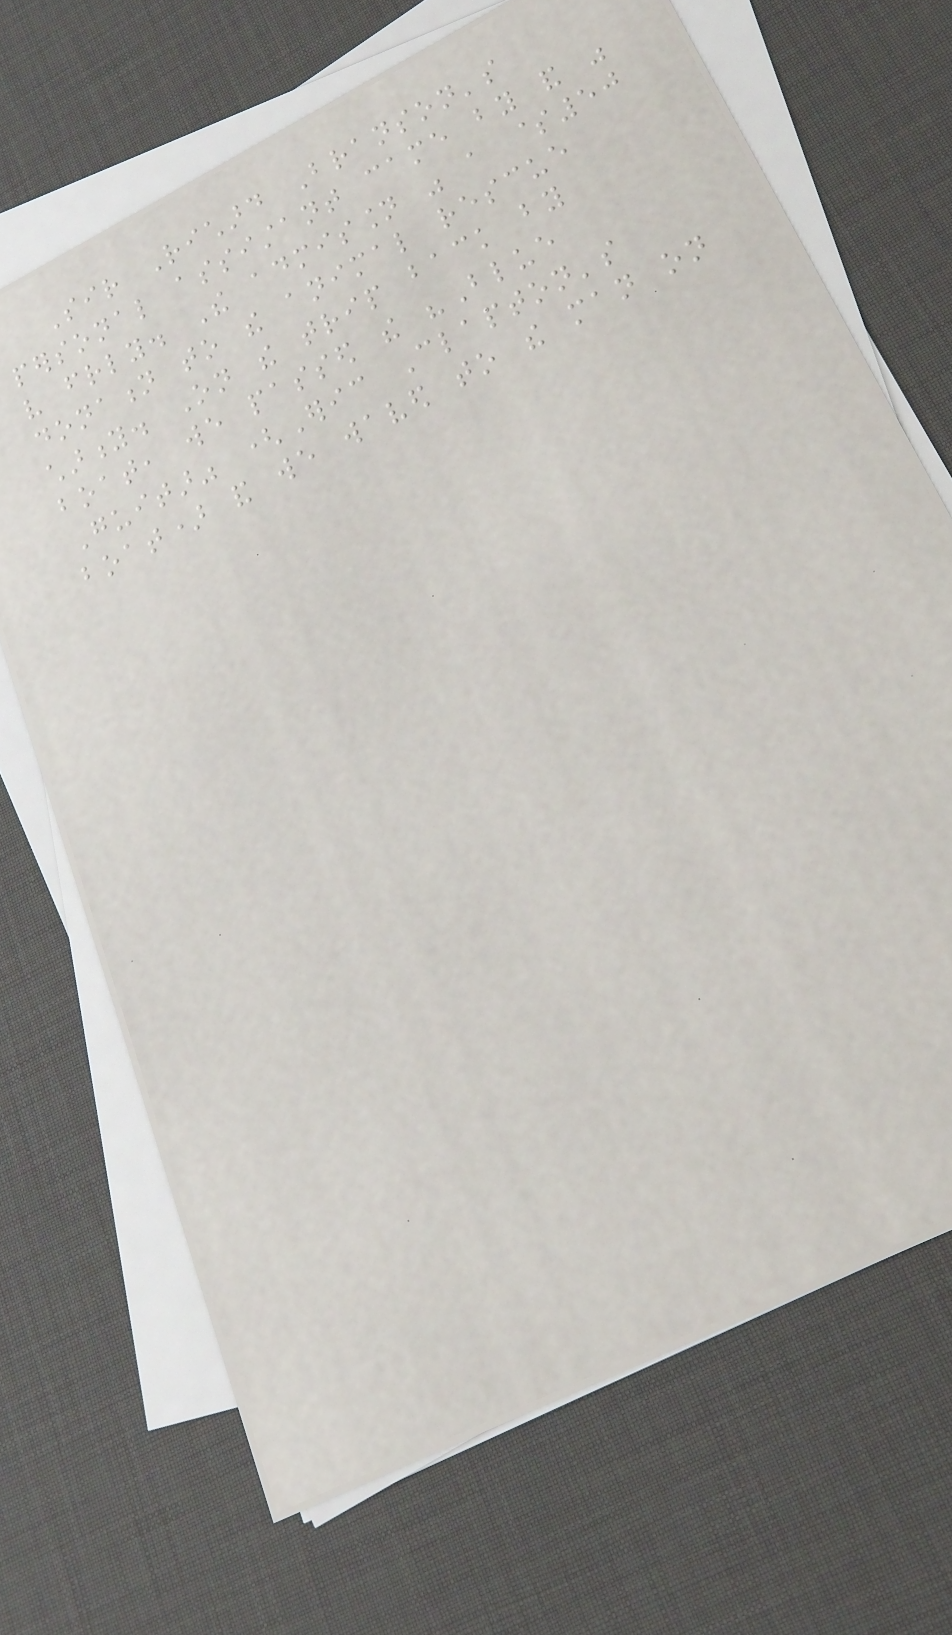Sir Richard Branson's
personal assistant came by and was
very friendly. The admission was a $50
donation to the animal rescue
charity. On the trip back by
boat, we passed the "Blue
Guitar" (Eric Clapton's
boat) and we waved to the man on
